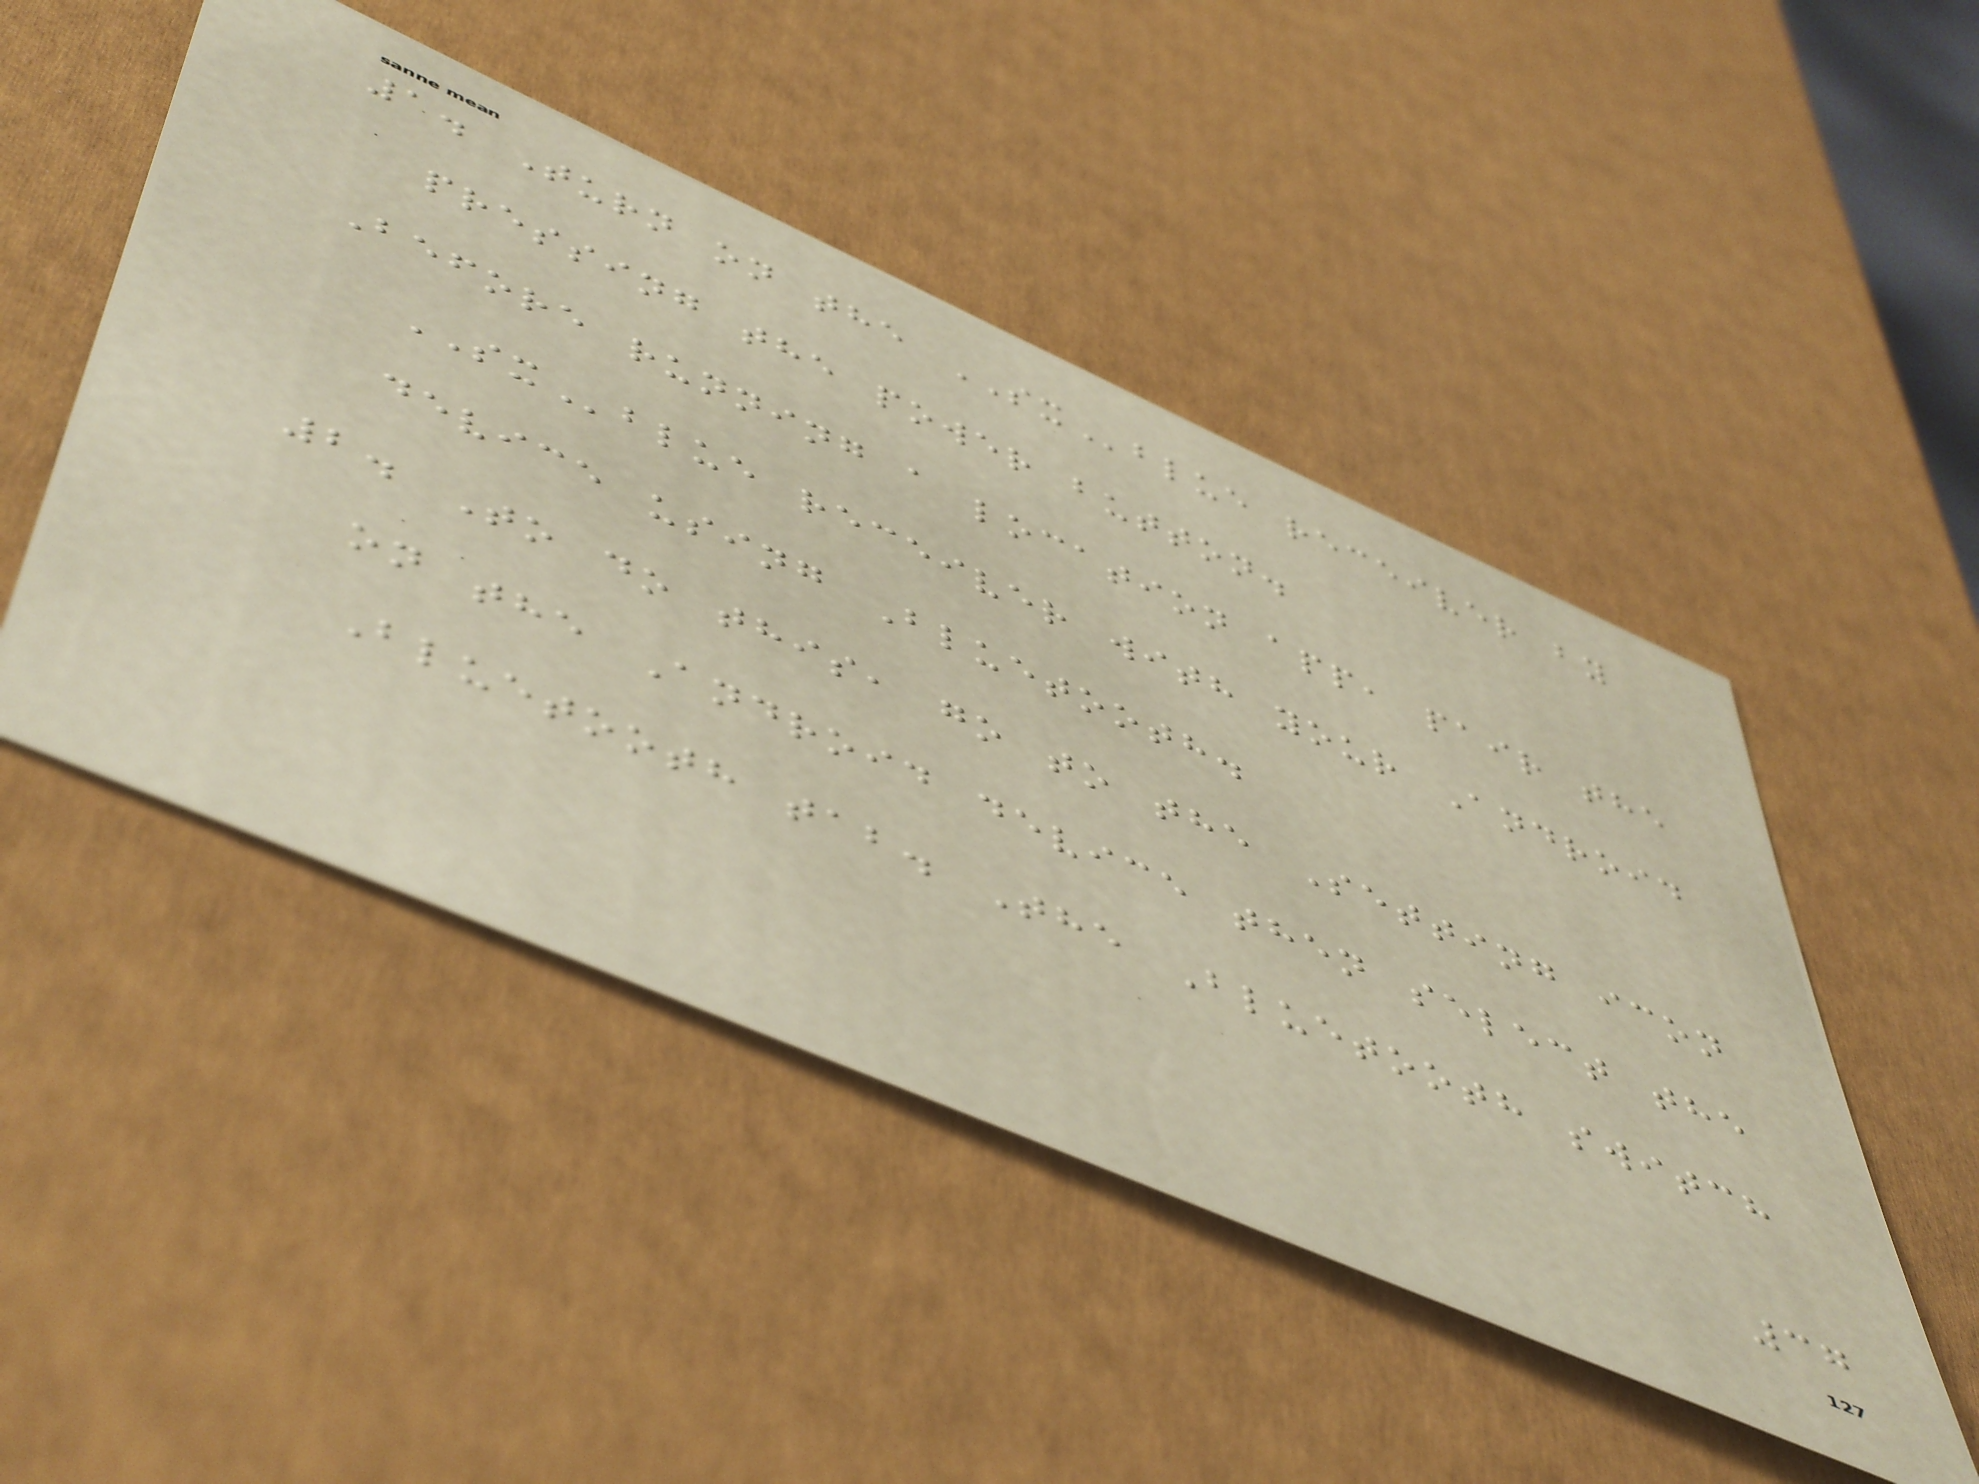1. Turn on the SXblue receiver by
pressing the power button.
Before running a location app, pair the
SXblue receiver with your Android
device using Bluetooth.
2. To do this, go to the Setting icon
on the Android device then select the
Bluetooth tab. The Bluetooth switch
37
